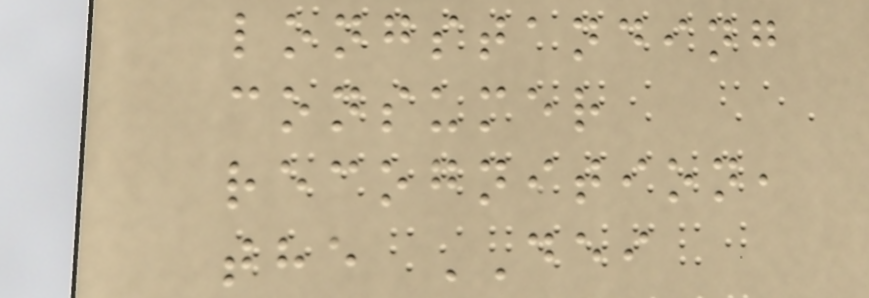longstanding
consumer
recognition,
the DEI
